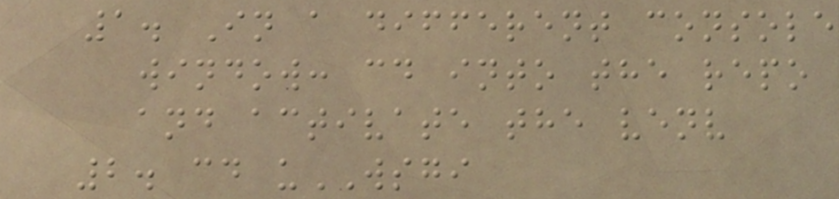1. In a different console
window: cd into the repo
and activate the venv
2. cd uWSGI
